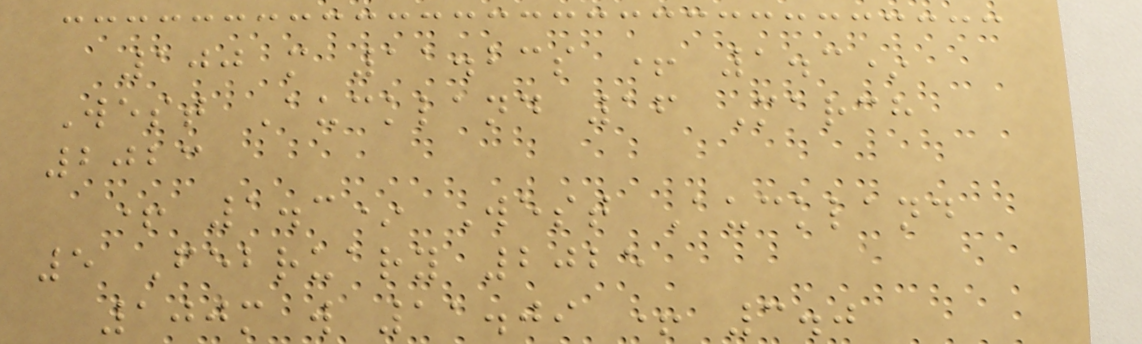100 m 11.23s + 1.3*
West Auckland 16 March
2023
+ 1.3* West Auckland
5 February 2025
100m w 11.09 + 3.0
